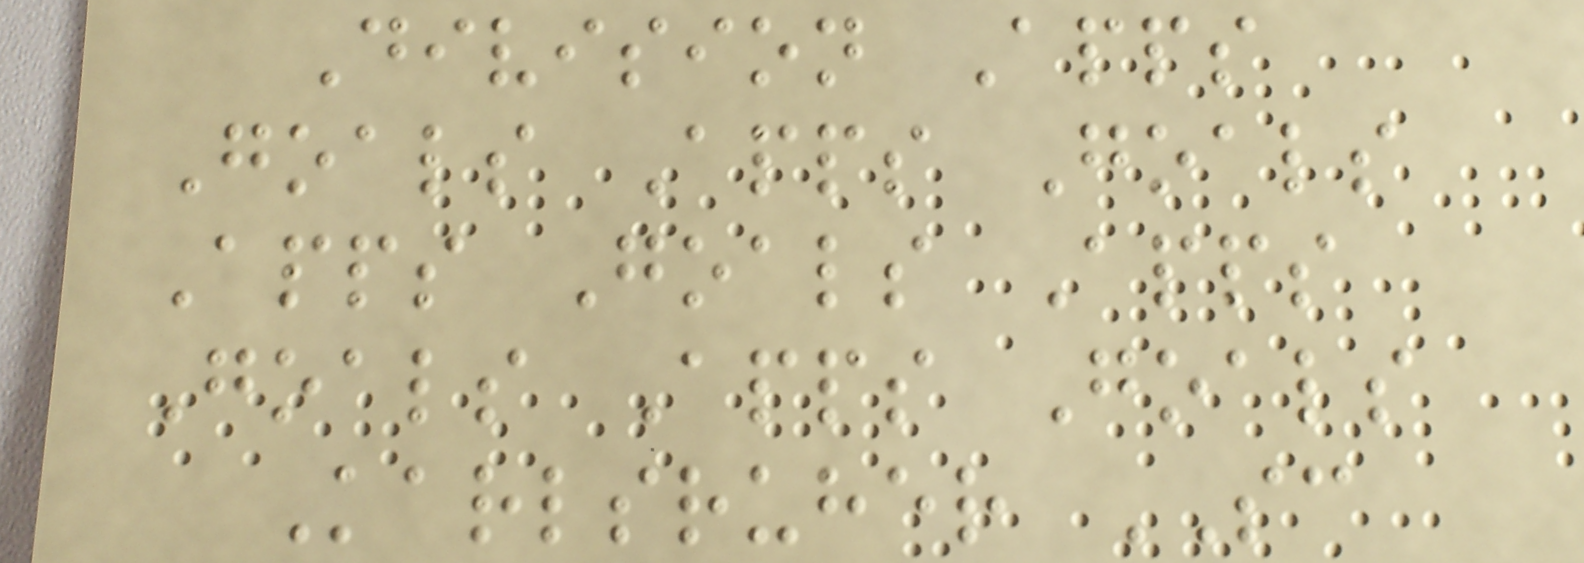Division Apps
Goals Apps Goals
Apps Goals Apps
Goals Apps Goals
Karlsruher SC
